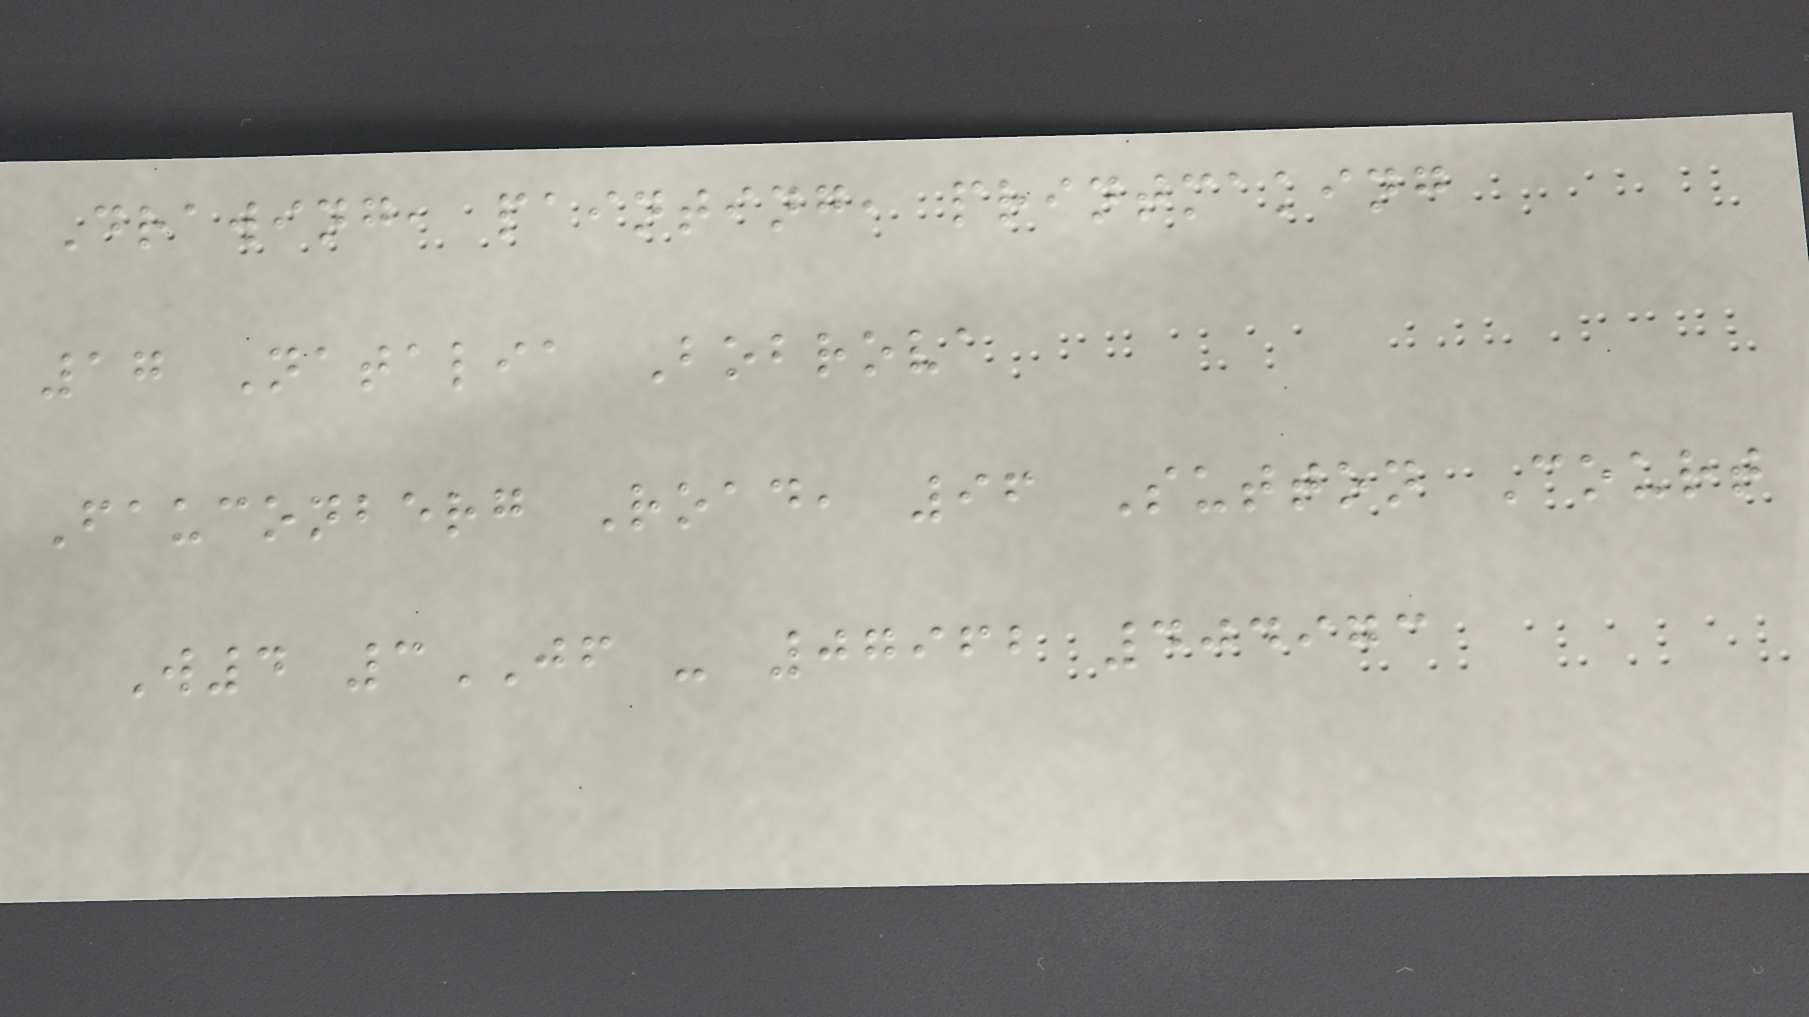Drawing, painting, printmaking
17 Natalia Bobrova
Fauconberg Road, 96 Sutton Court
W4 3JF - 07962 404973
